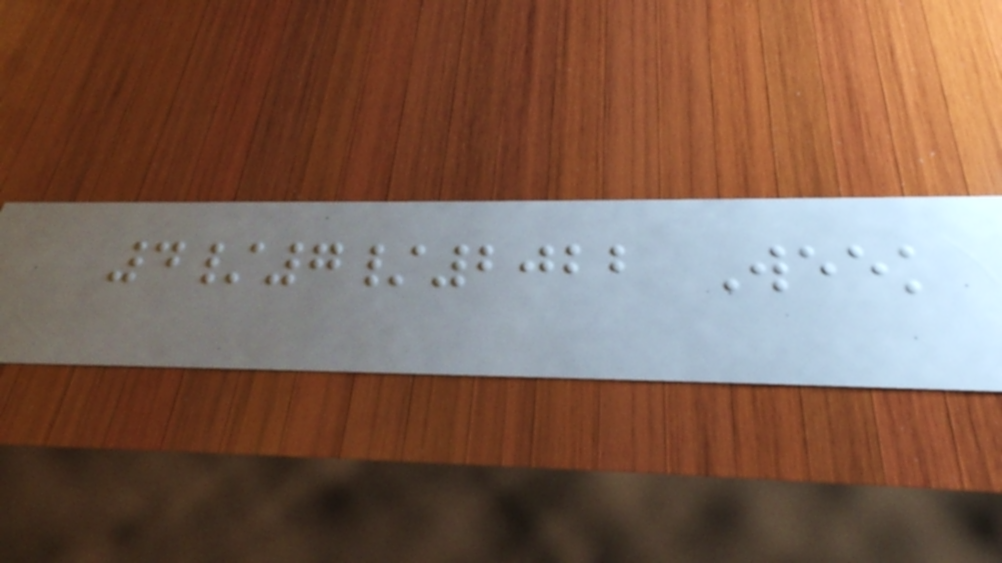4/7/2022 Week
